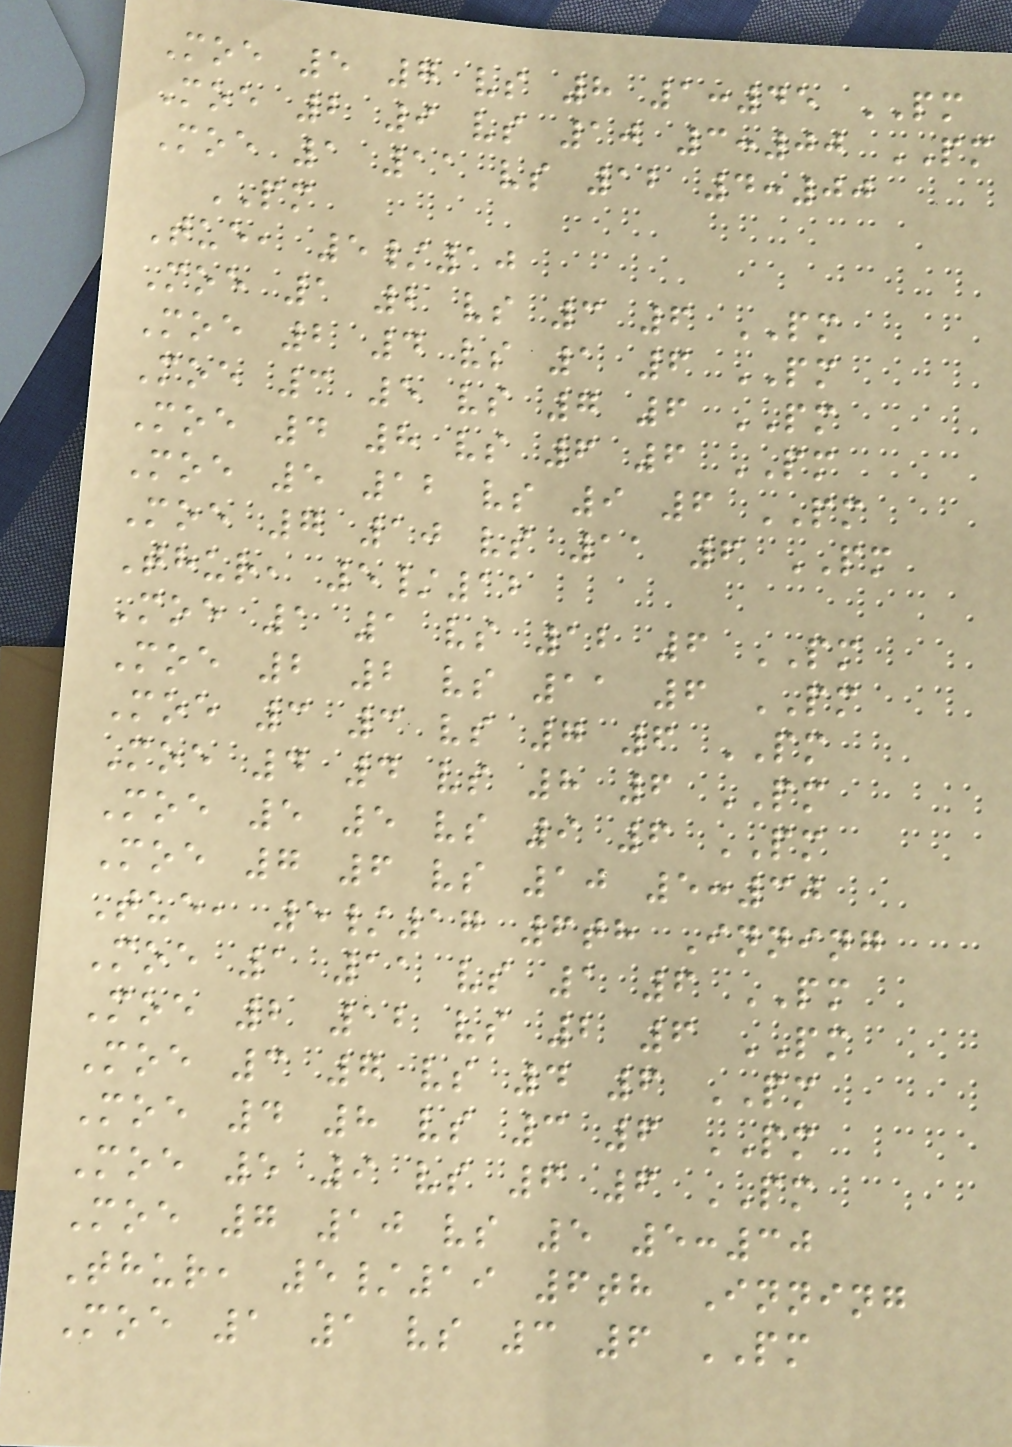Moe 5 7 vs 8 1:45 PM
Moe 2 9 vs 10 3:00 PM
Moe 1 11 vs 12 4:00
PM
Tue, 5/10
Moe 1 2 vs 3 6 PM
Moe 2 4 vs 1 6 PM
Moe 3 5 vs 7 6 PM
Moe 4 8 vs 6 6 PM
Moe 5 12 vs 9 6 PM
Moe 7 10 vs 11 6 PM
Thur, 5/12
Moe 1 1 vs 12 6 PM
Moe 2 2 vs 11 6 PM
Moe 3 3 vs 7 6 PM
Moe 4 4 vs 8 6 PM
Moe 5 5 vs 9 6 PM
Moe 7 6 vs 10 5:30
Tue, 5/17 6th Inning
Moe 1 11 vs 1 6 PM
Moe 2 12 vs 2 6 PM
Moe 3 7 vs 4 6 PM
Moe 4 8 vs 3 6 PM
Moe 5 9 vs 6 6 PM
Moe 7 10 vs 5 5:30
Thur, 5/19 6th Inning
Moe 1 1 vs 3 6 PM
